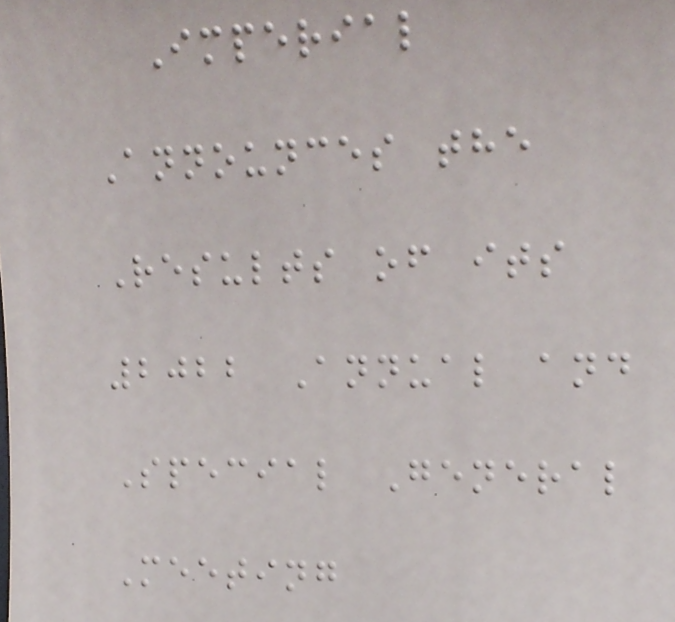Imperial
Announces the
Results of its
2022 Annual and
Special General
Meeting
